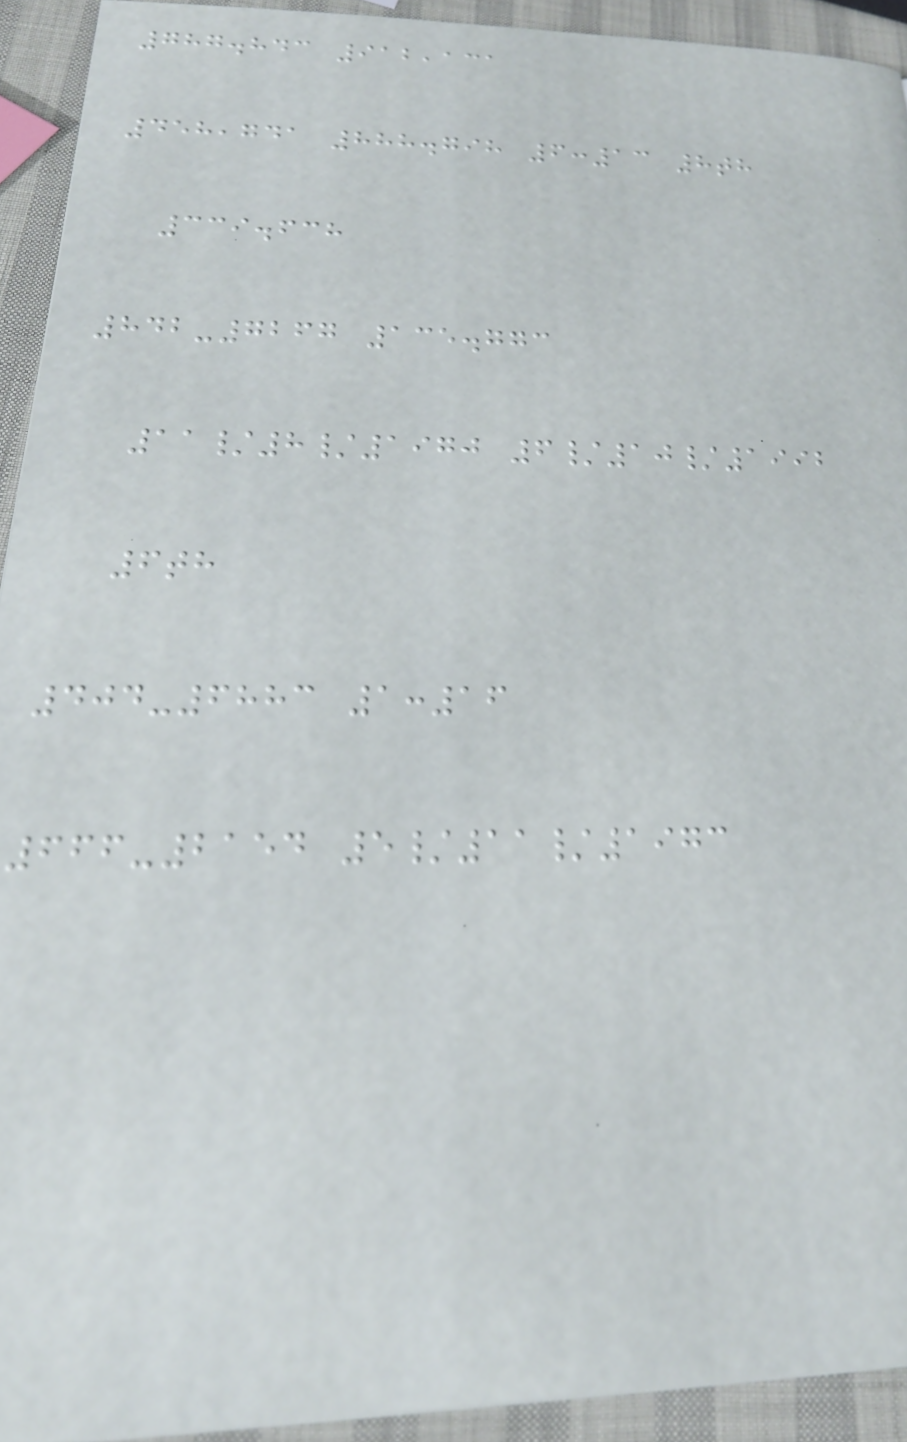787.843 912,131
458,741 888.798 6:13 8th
339.638
842-7267 135.773
11/8/1970 6/10/1992
6th
404-6883 1:16
666-2154 5/11/1973
